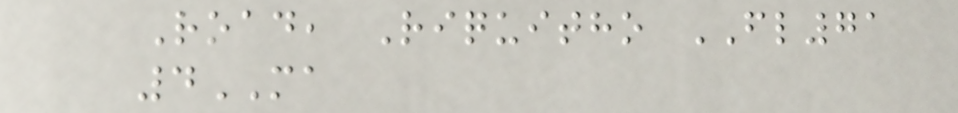Road, Riquitho FL71
4MA
